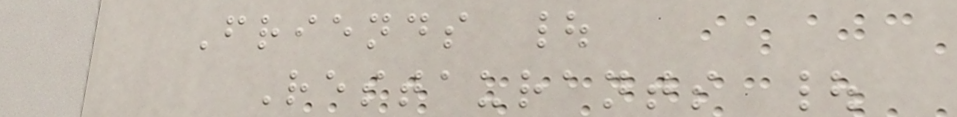Friends |
Restaurants |
